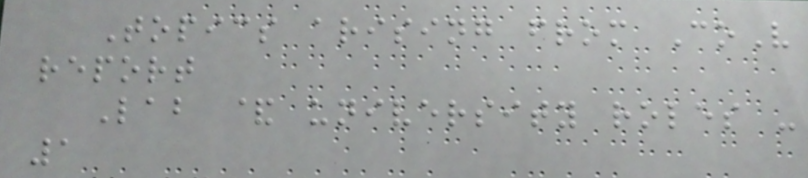Topics arising from CoV
report
Lab & university roles -
1
